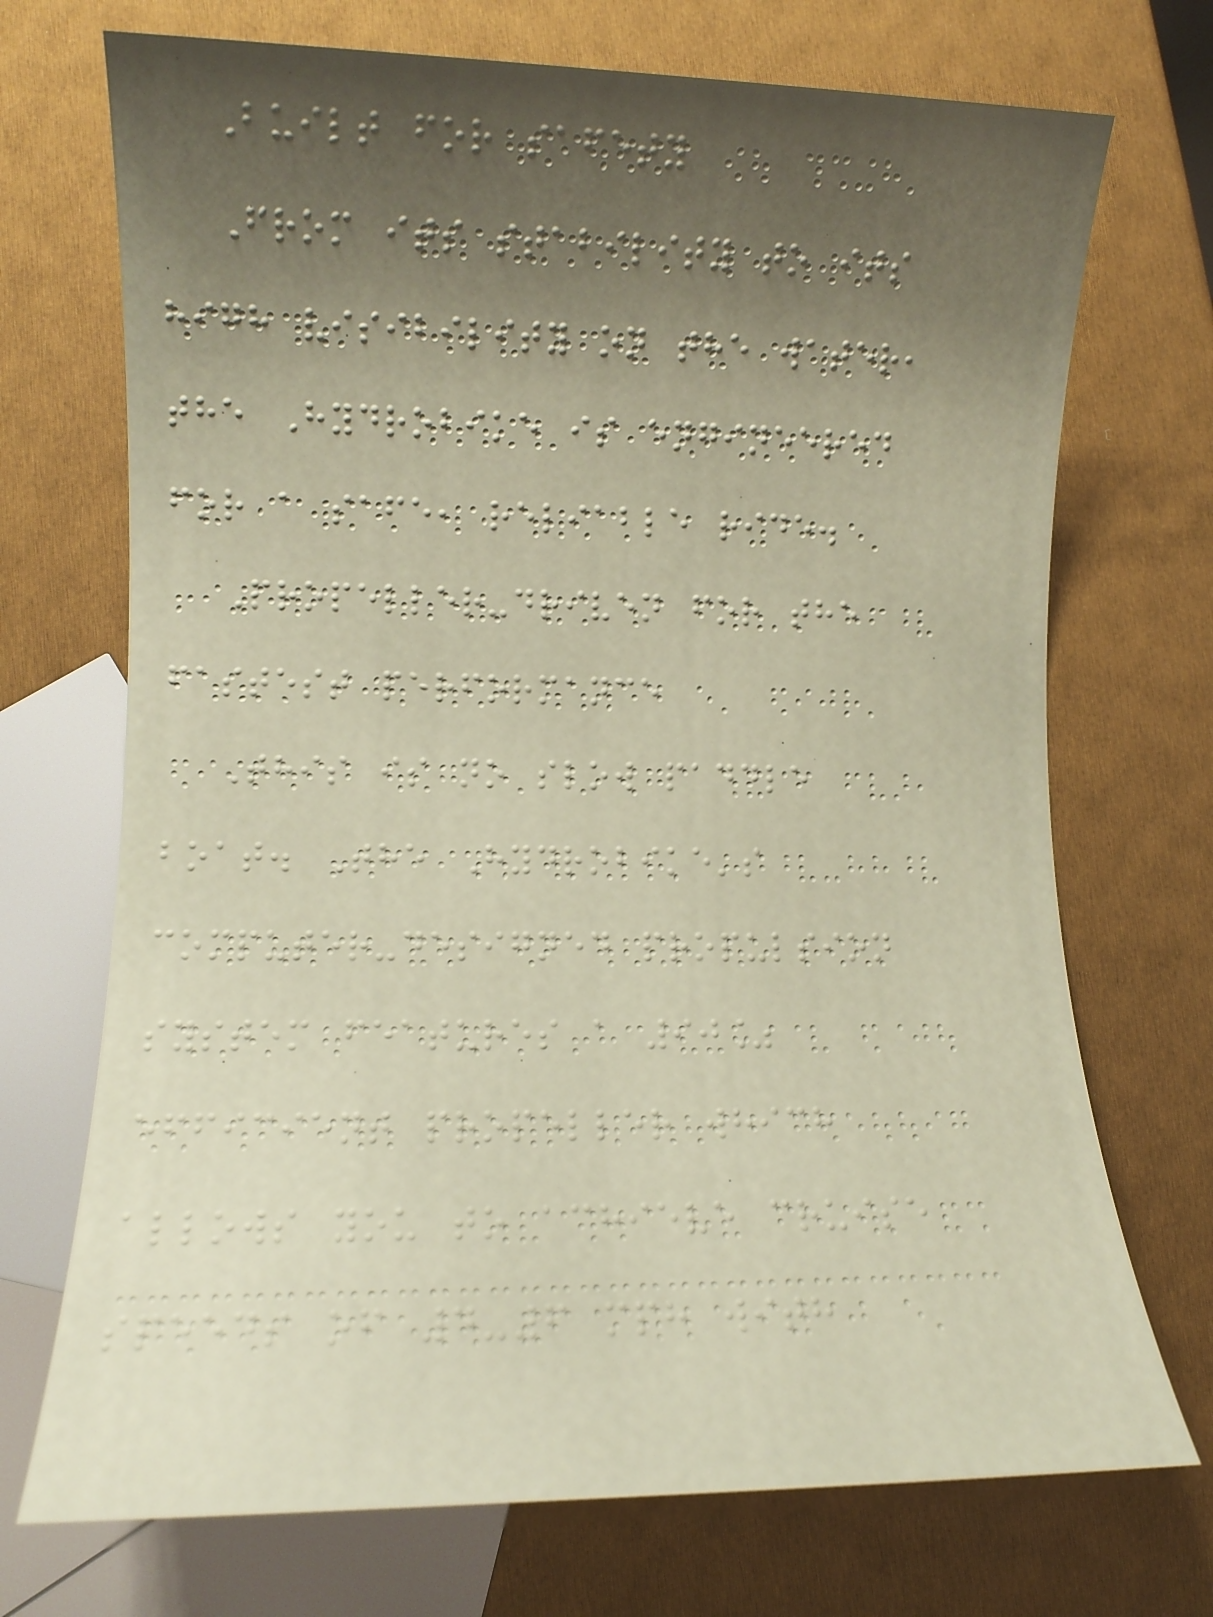Built for safety
From its stability to its
high visibility on the water,
the Hydrobike is engineered
for a safe, reliable ride.
Propeller-driven for the
fastest performance
This is no slow paddle
boat. The Hydrobike's
computer-designed propulsion
system features a 90%
efficient propeller which
allows you to achieve cruise
speeds of 4-6 mph with
